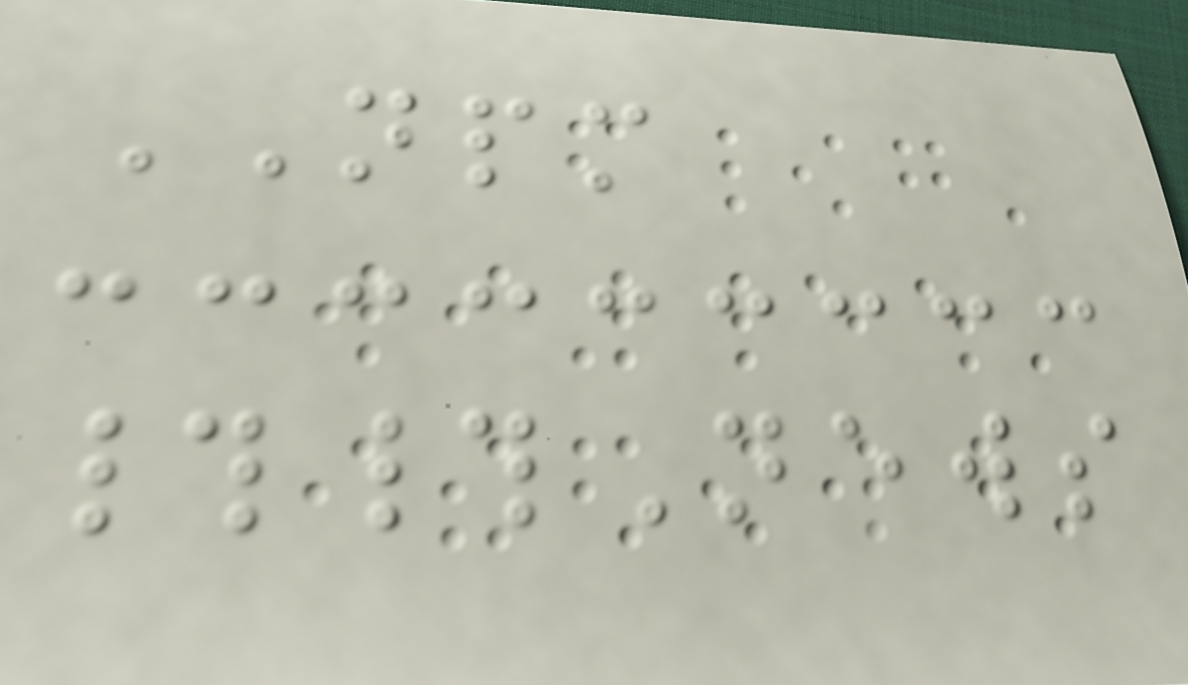NPM
##News
